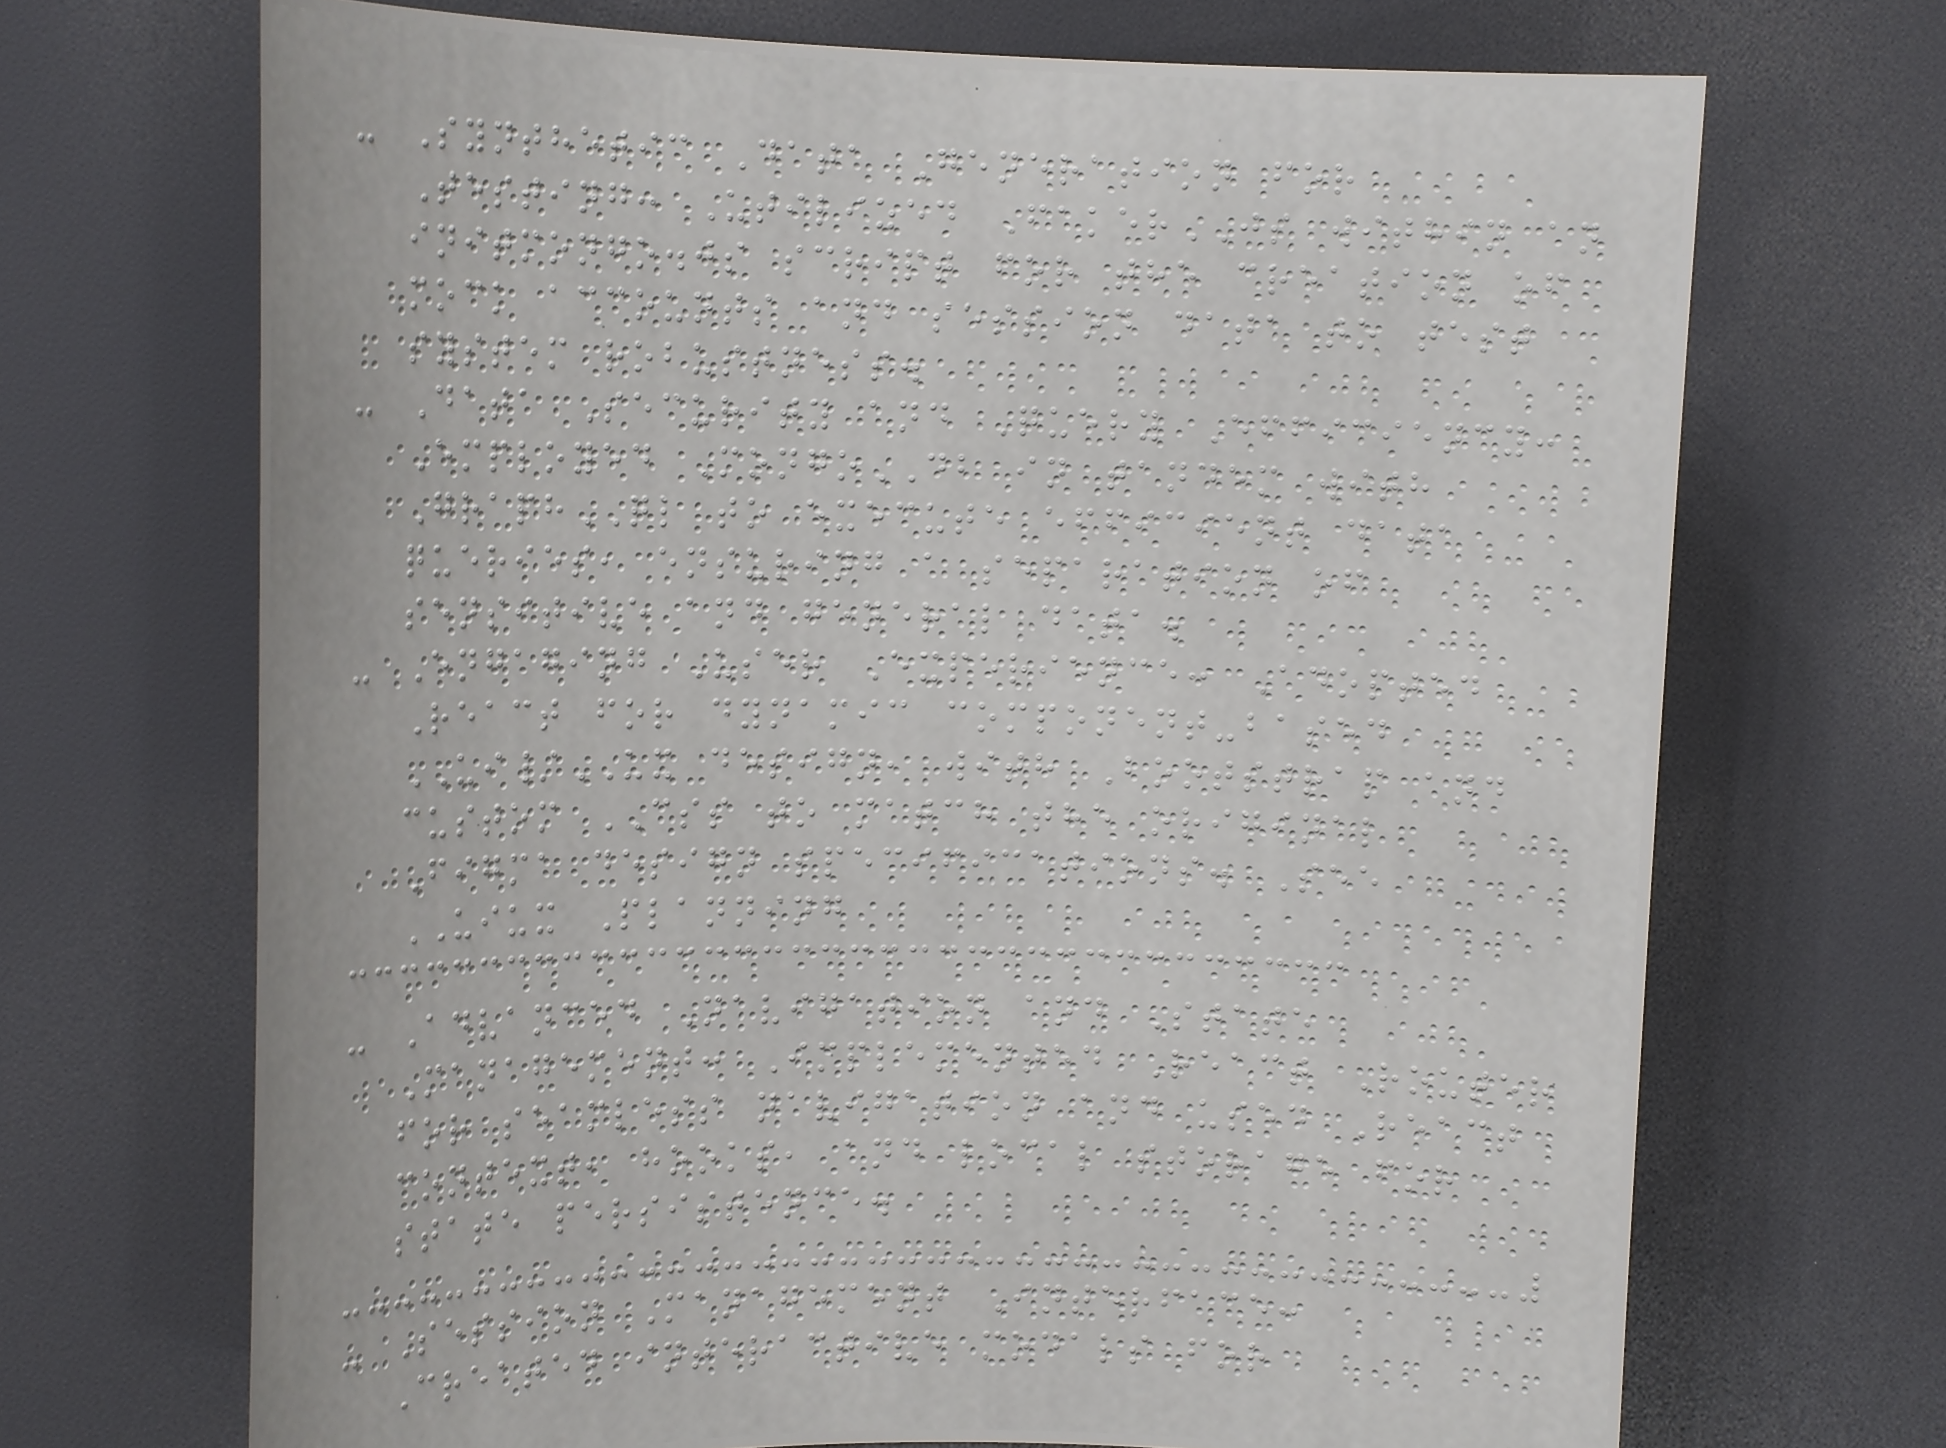- Synthetic Data Generation for
Testing: Utilized FakerJS within an
initmongo.js script for the creation of
mock accounts and session data to test
system robustness.
- Data Security and Query Efficiency:
Employed MongoDB in tandem with
GraphQL to execute efficient data
queries, ensuring a separation of
sensitive and general data.
- Engaging User Experience: Adopted
React for dynamic component-based
UI/UX design, with Bootstrap and
custom CSS to match the original
Figma design specifications. See
UIUX Planning
- Advanced Navigation and State
Management: Implemented React Router
for seamless navigation and used React
context, hooks, and local storage for
state persistence.
- Session Management Interface:
Created interactive modals for
